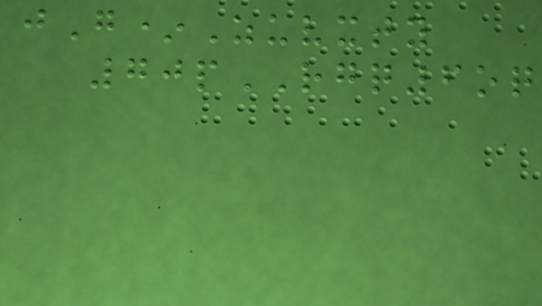jG*Zuvxty
70pRGQ6oq
